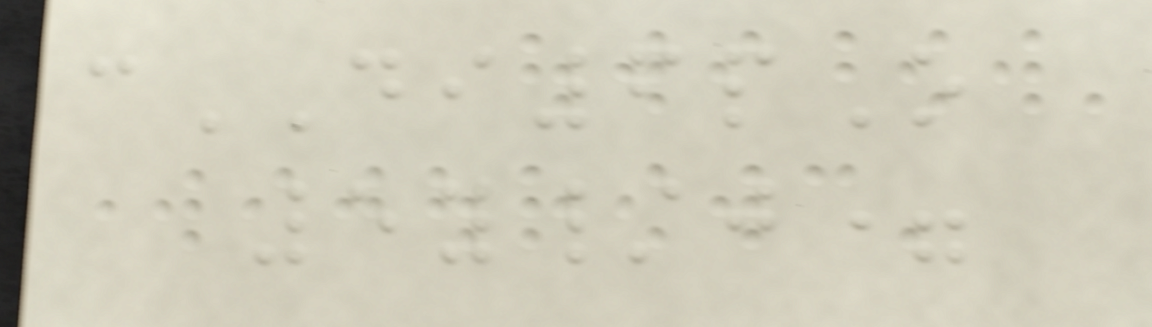cDI6pO
5y/j=
